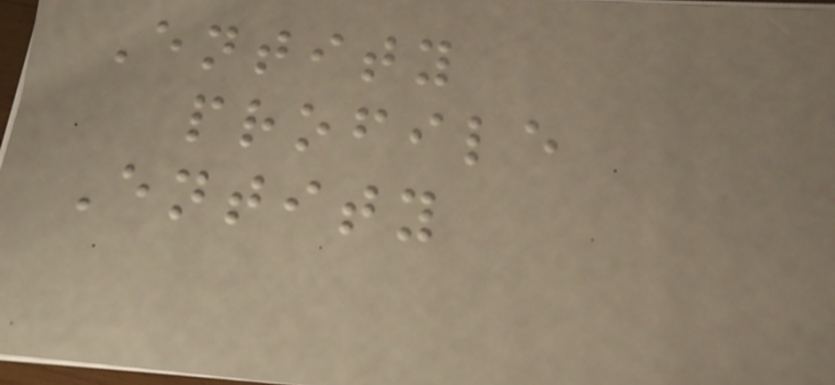Entity
profile
Entity
